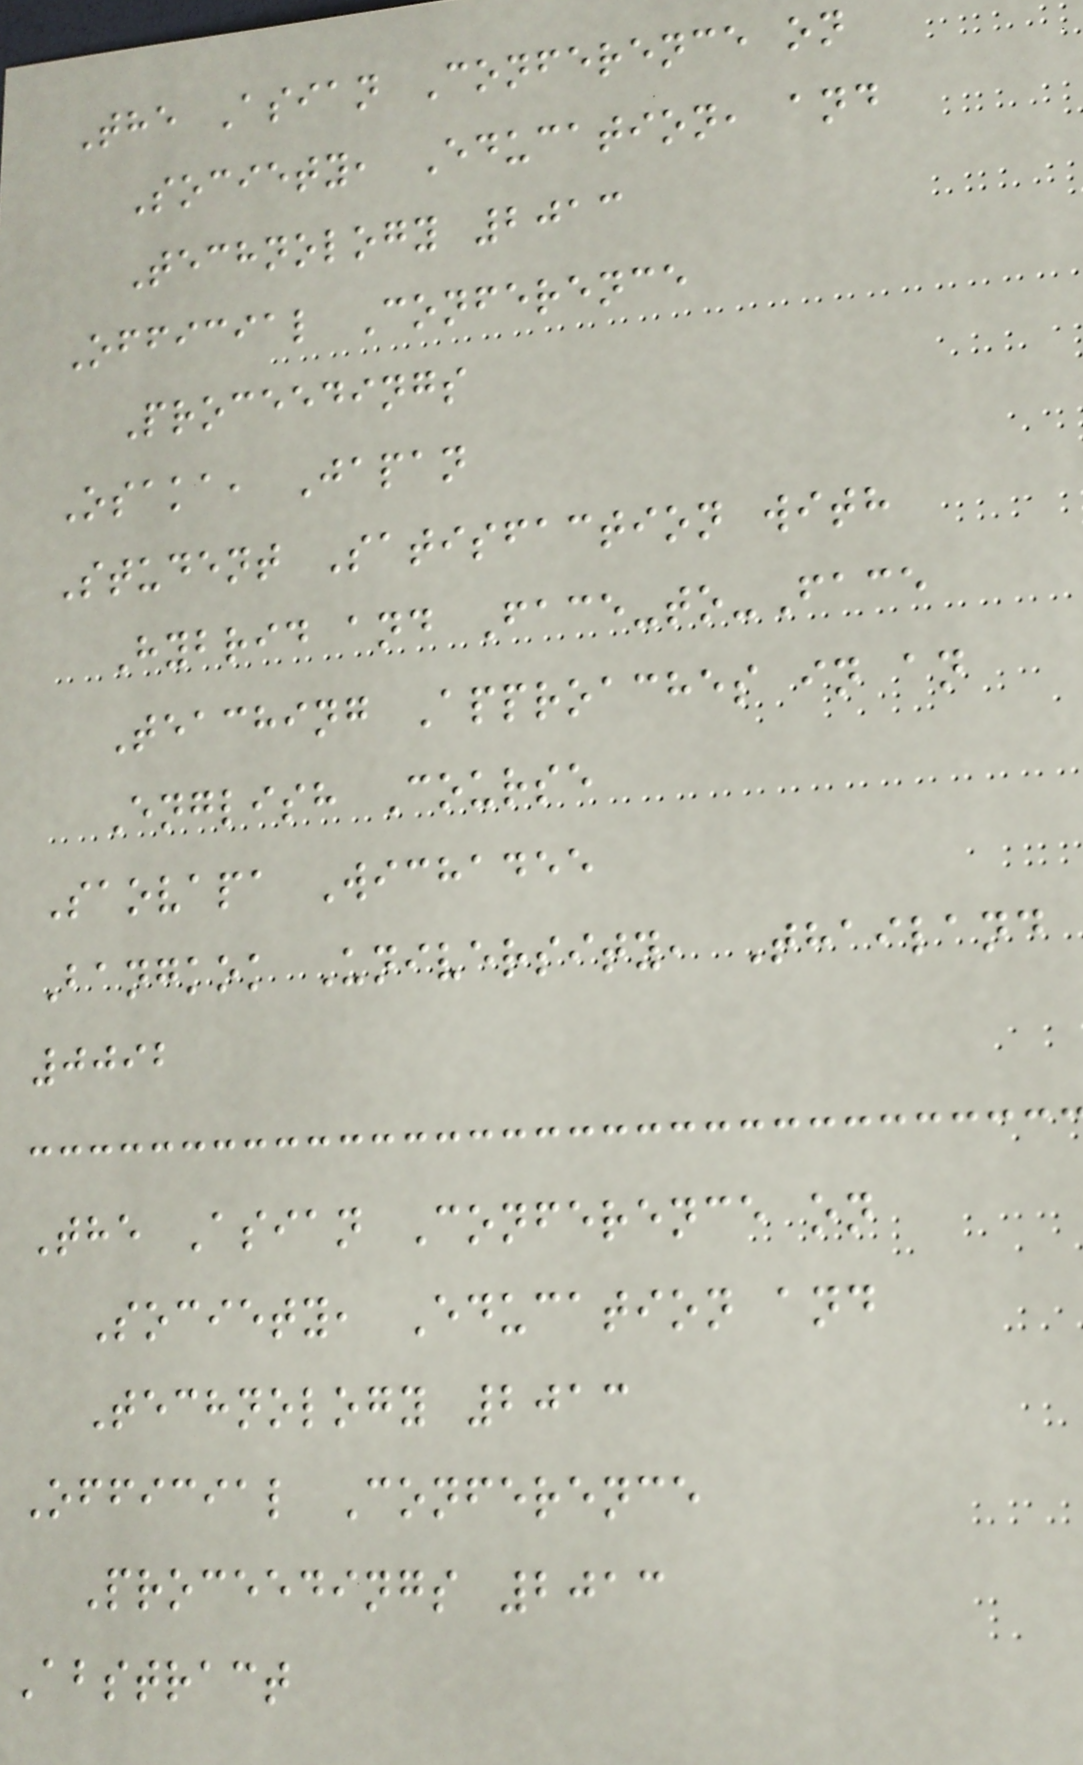The Asian Conference on
Society, Education, and
Technology 2013
Official Conference
Proceedings
Osaka, Japan
Student Satisfaction with
Hybrid and Face-to-Face
Teaching Approaches in an
English Course
Saovapa Wichadee
Bangkok University, Thailand
0092
The Asian Conference on
Society, Education and
Technology 2013
Official Conference
Proceedings 2013
Abstract
